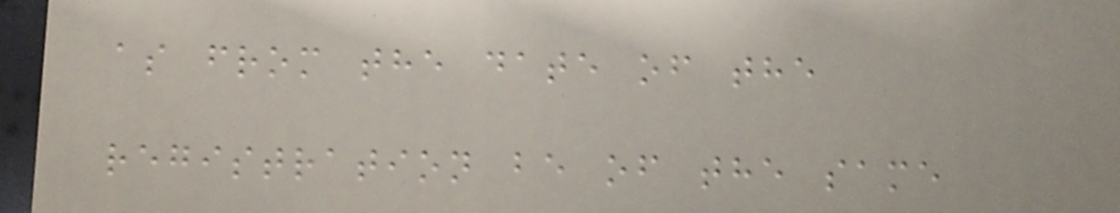as from the date of the
registration be of the same
